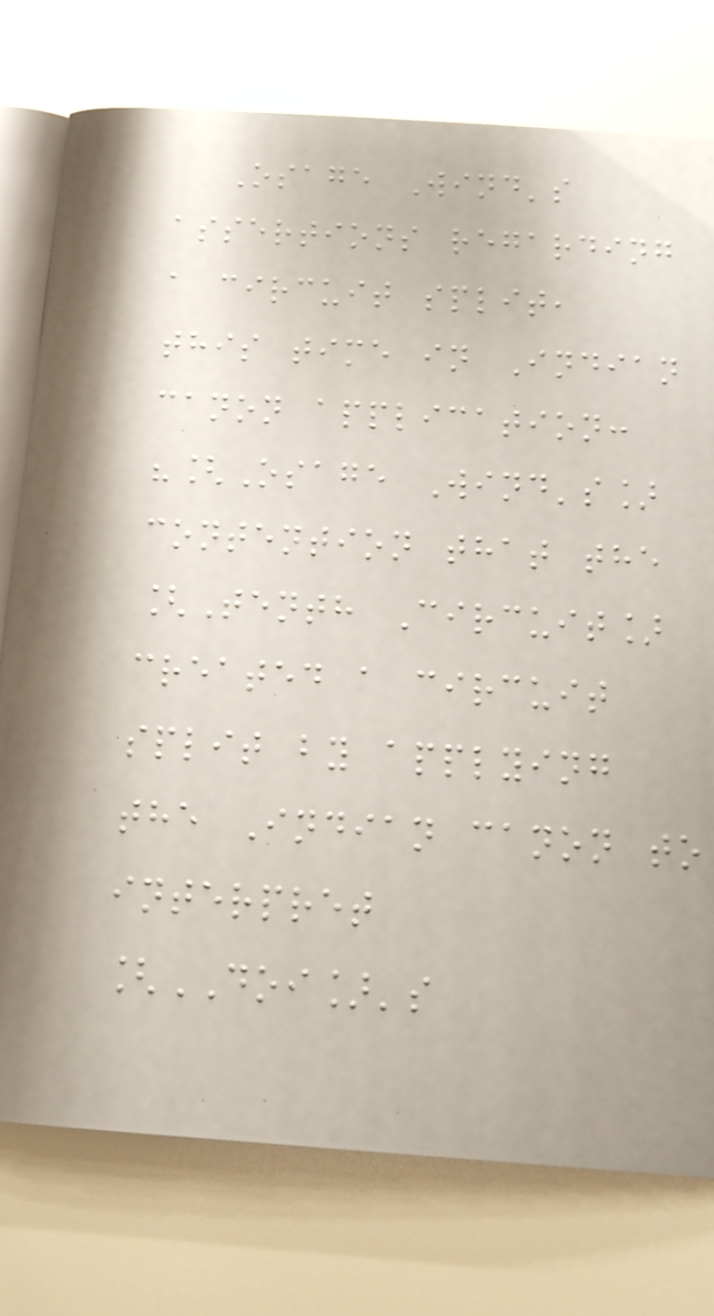Osage Wind's
assertions regarding
a circuit split,
this time in Indian
canon application:
"[Osage Wind's]
contention that the
[Tenth Circuit]
created a circuit
split by applying
the Indian canon to
interpret
[DOI]'s
